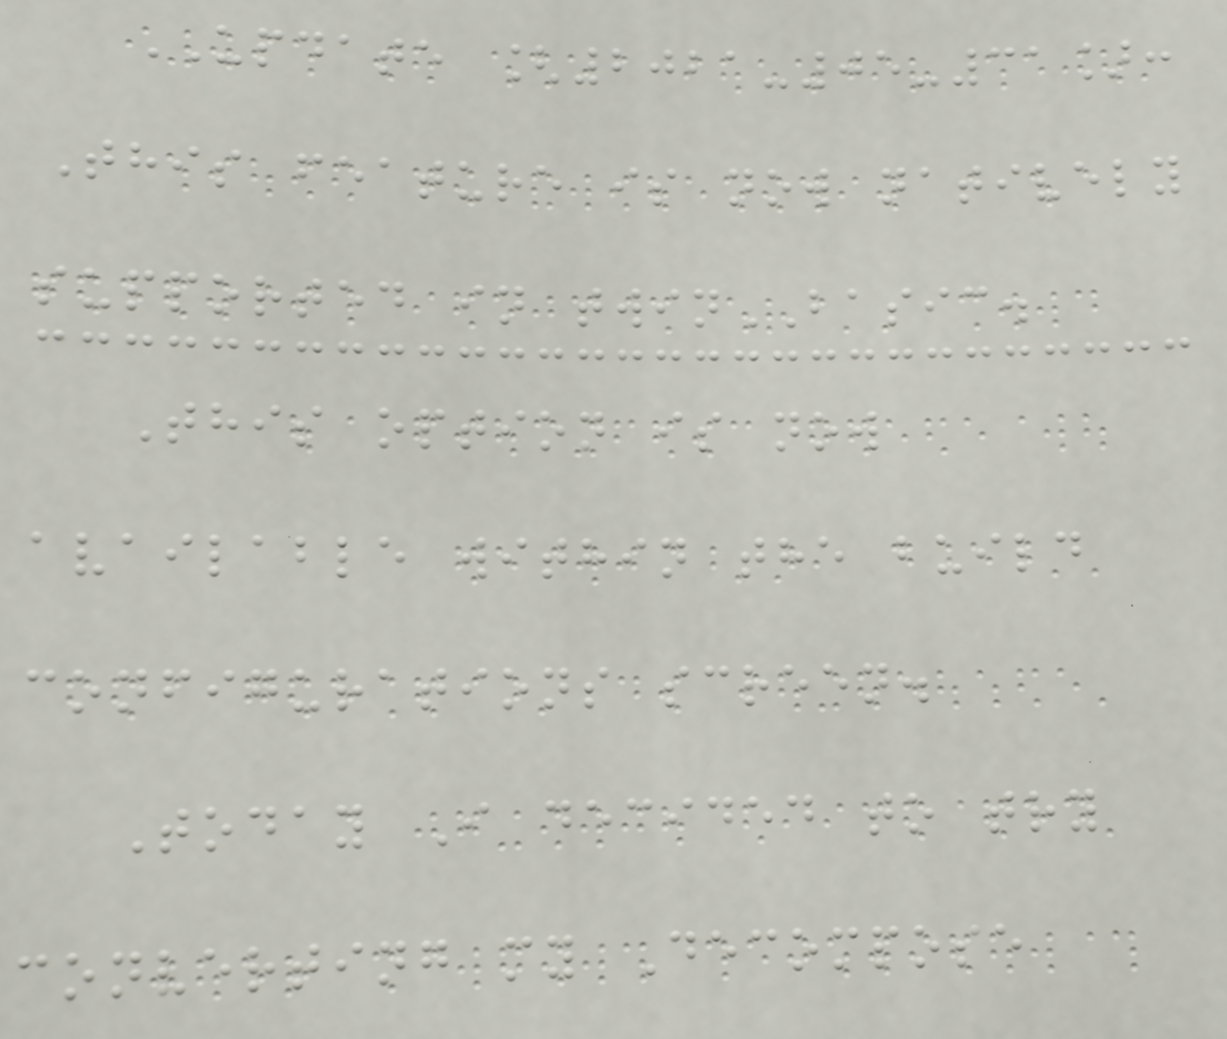UPDATE [2021-05-31]:
This feature is now natively
supported in twinBASIC.
This option is now
available within the build
configurations screen.
Today I decided to try
converting my Decompose
